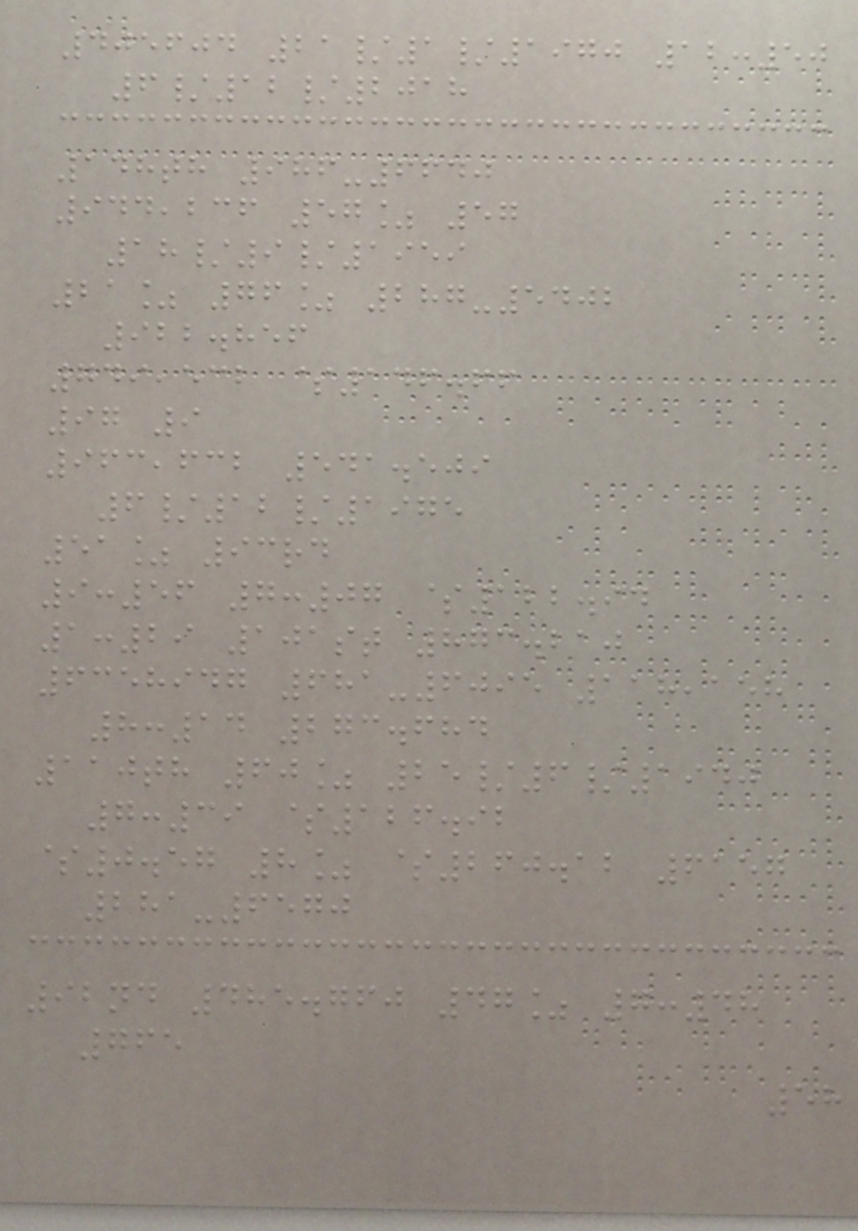405604 21/1/1970 12:50
6/12/2018
148th 986-6640
944,236 57% 57
18/9/1959
21% 76% 287-5402
922.856
749,532 $146.66
97 9
963,632 541.509
6/12/1975
51% 93rd
9:56 7:07 $122.94
1:29 101st 873.210
6358947 681-6095 118,158
8:14 273.684
110th 60% 25/6/1940
7:39 $126.92
$0.57 8% $260.12 6157
281-6570
92nd 485.760 47% 7:48
765
58
